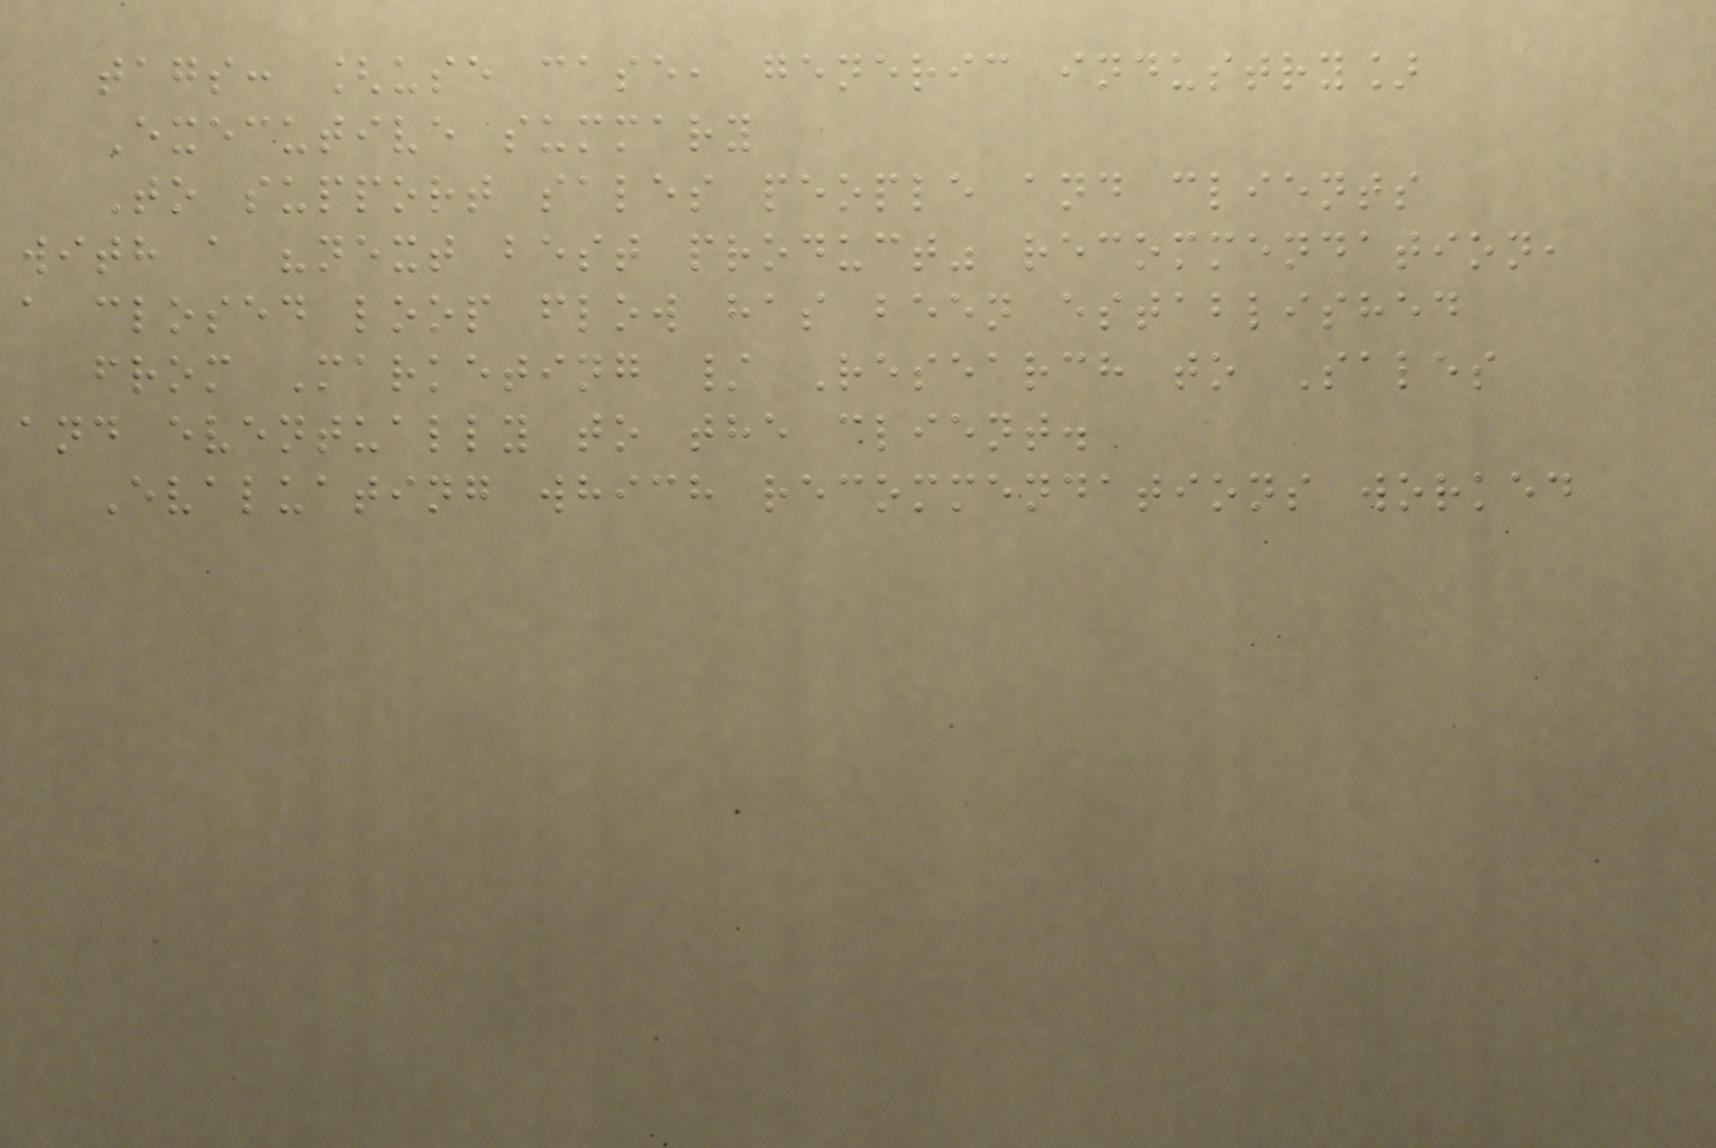tags: [use case, generic industry]
Executive summary
To support sales people and clients
with a "next best product" recommendation,
a closed loop flow has been established
from Marketing / Research to Sales
and eventually to the client.
Evaluating which recommendations worked
